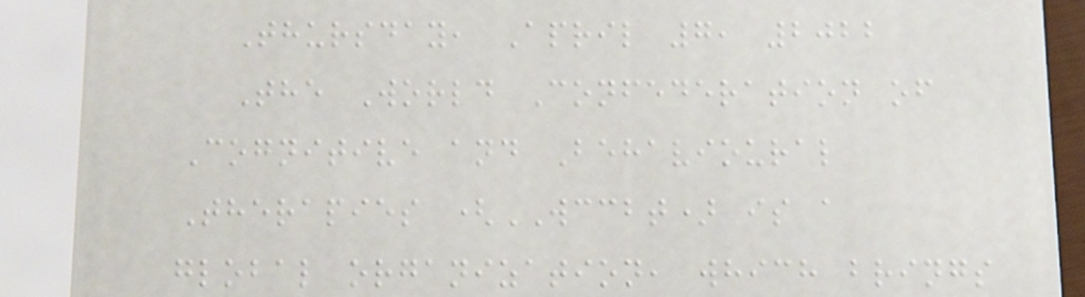Thursday, April 7, 2022
The World Confederation of
Cognitive and Behavioural
Therapies (WCCBT) is a
global organization, which brings
